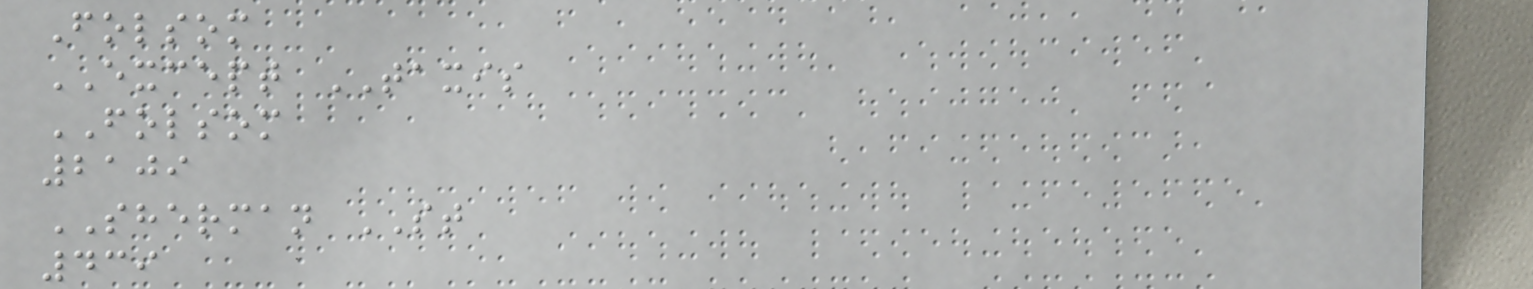Folsom
EXCEPT TAXIS
FOLSOM
2109
SHERMAN ST
439
